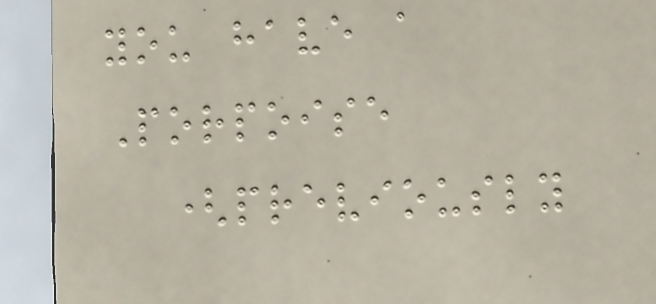you have a
Porpoise
(previously
